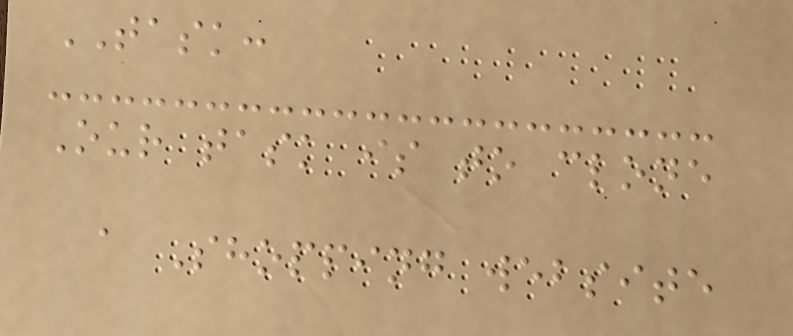TASK:
Our task is to clone
a Shopping website
